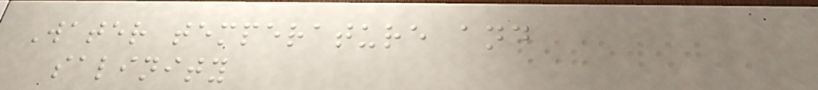Water temperature and
salinity
